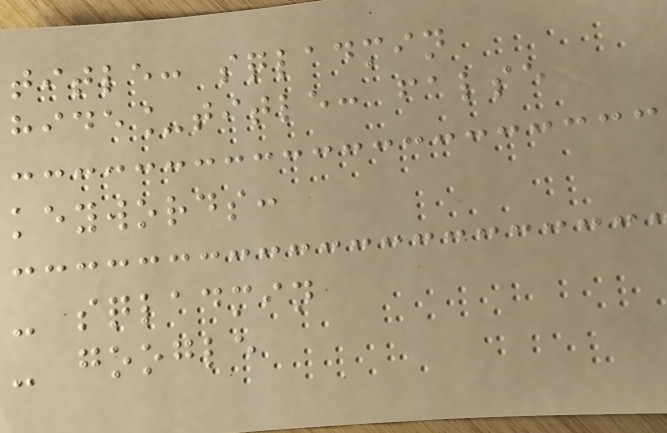title: sqladmin
hide_title: false
keywords:
- sqladmin
- google
